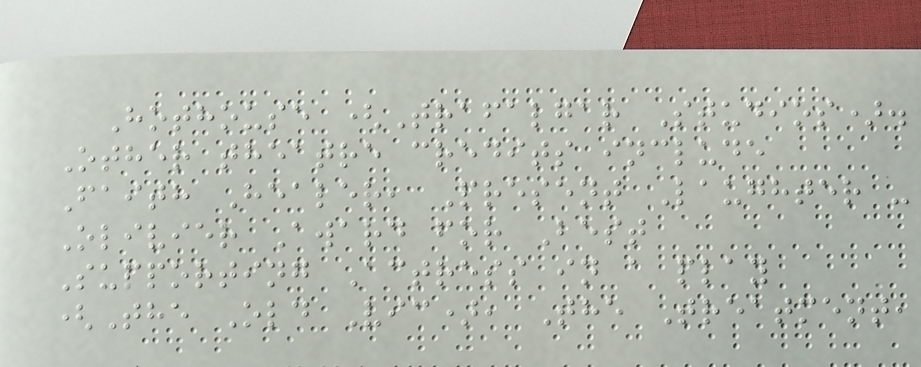Hothouse (Trafalgar Studios).
Other theatre credits include
Faith Healer, Present Laughter -
Olivier Award for Best
Supporting Actress in a play
(The Old Vic), The Treatment,
